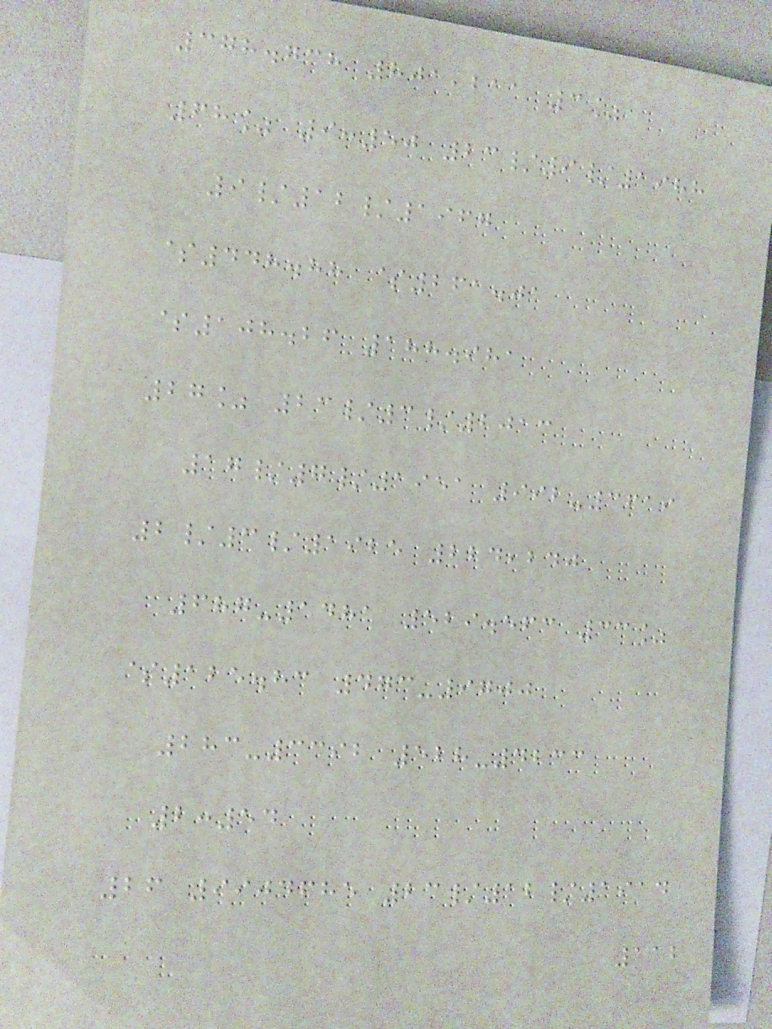378.738 801,211 3%
68% 9:50 23/9/1988
9/12/1967
$448.88 $261.01
$108.26 188.981
27% 23/3/2013
17/7/1951 992-3619
2/3/1925 224,240
687-1481 529.563 33%
$125.83 473-9700
283-3392 528-4233
2:54
26 9904685 23/12/1914
112
